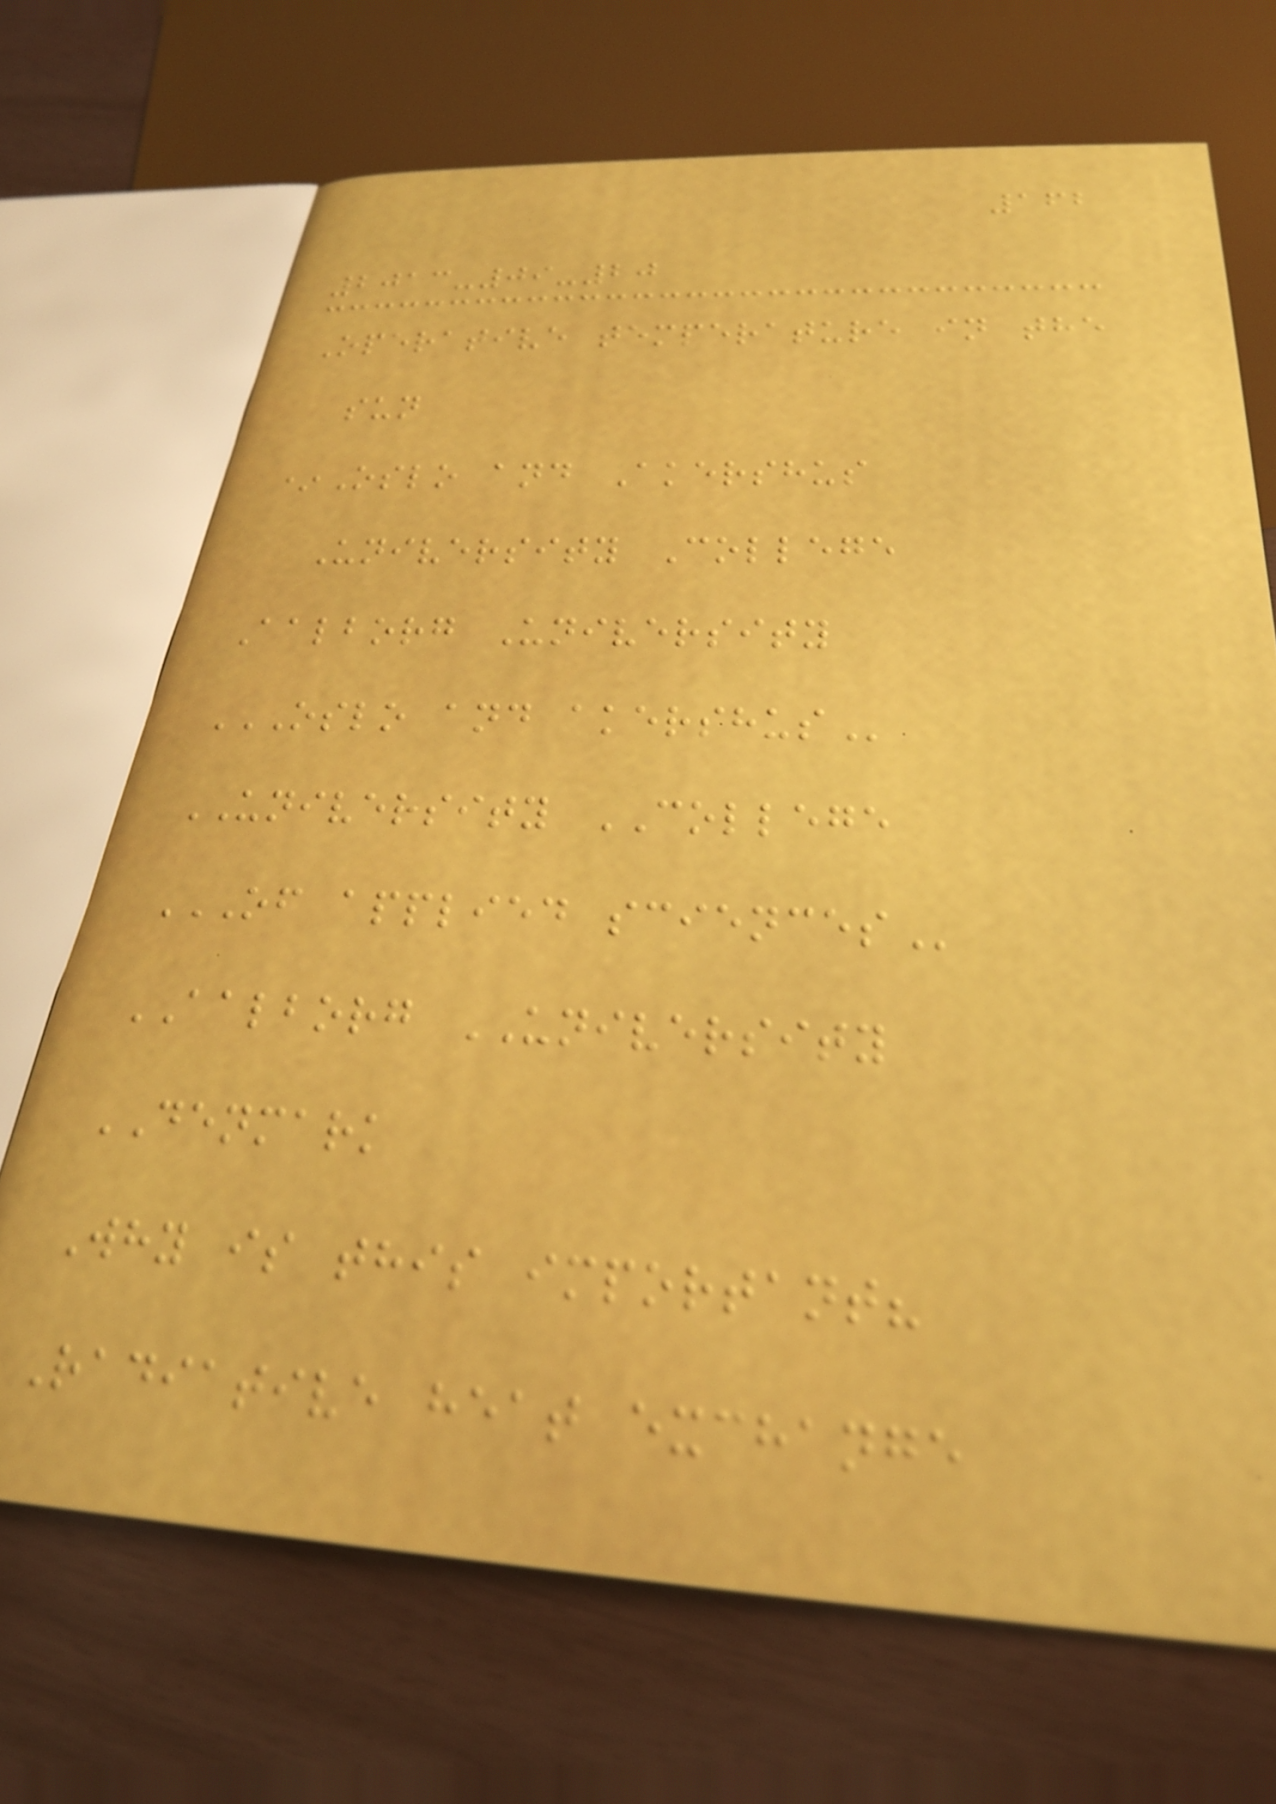162
2013-09-20
Operative temperature in the
sun
*Oslo and Akershus
University College
Aalborg University
OSLO AND AKERSHUS
UNIVERSITY COLLEGE
OF APPLIED SCIENCES
AALBORG UNIVERSITY
DENMARK
Why is this important?
Radiative heat exchange
